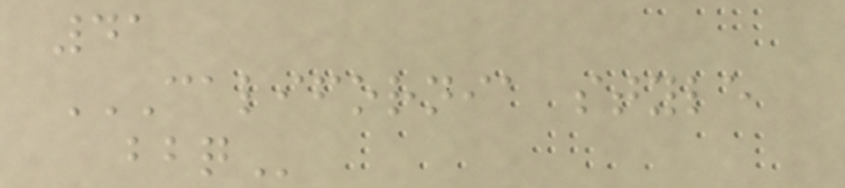41
CALIFORNIA STYLE
BBQ
